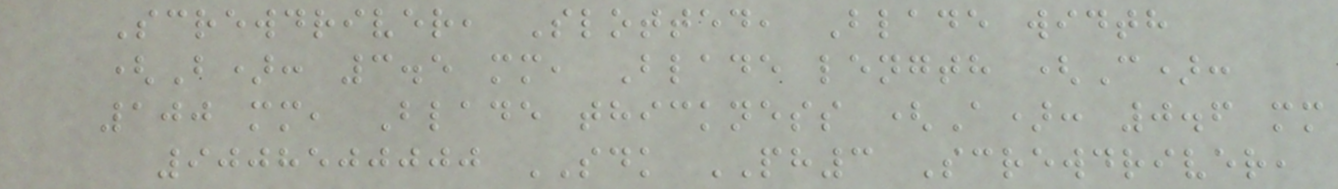Screwdriver, Slotted, Blade width
(B): 3.5 mm, Blade length (C):
100 mm, Blade thickness (A): 0.6 mm
9008500000 SDK PH3 Screwdriver,
